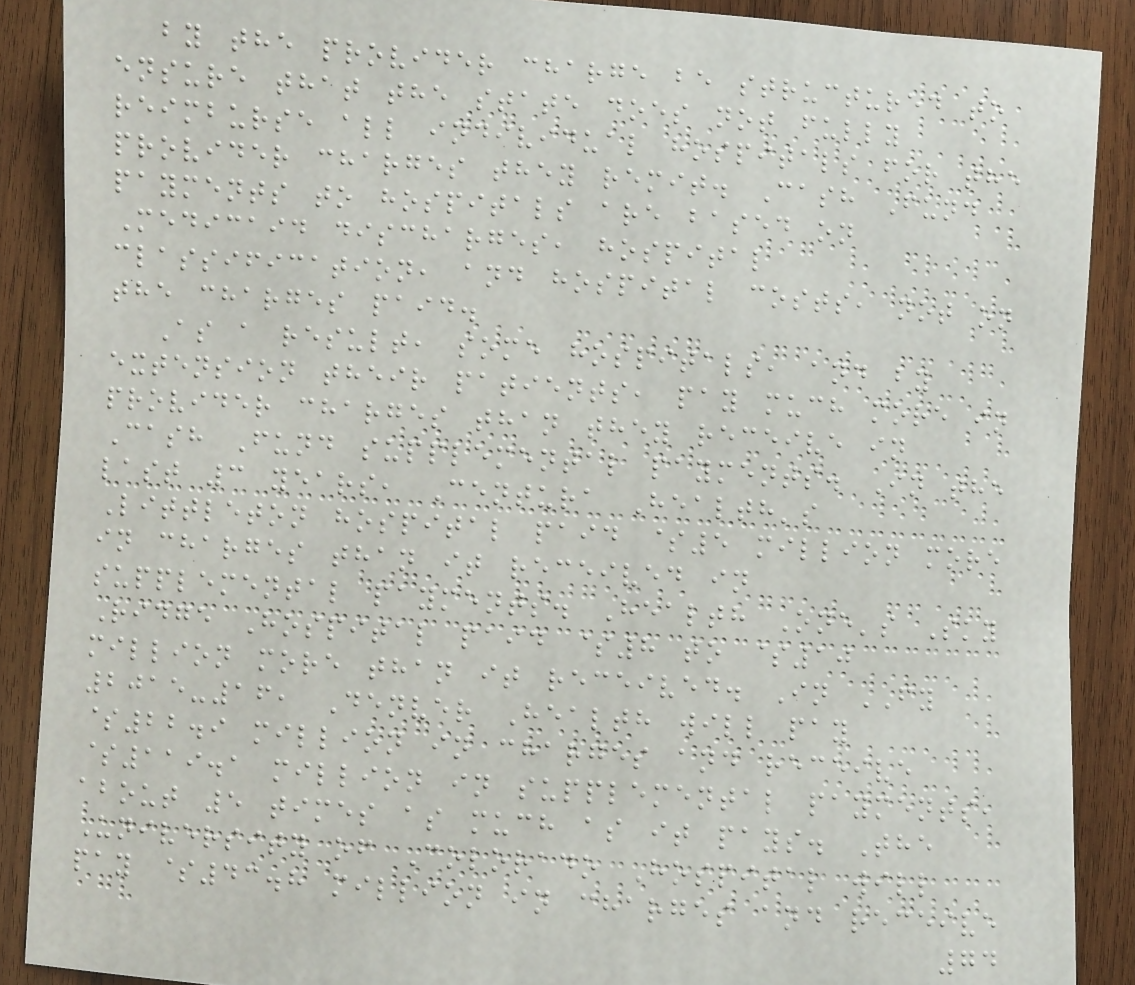by the provider charge be structured to
ensure that the state does not fully
reimburse all individual hospitals for the
provider charges they remit. Cash Fund
payments to hospitals are based on
Medicaid discharges, hospital
classification, and hospital costs, not on
the charges paid.
As a result, some hospitals, and by
extension their patients, pay much more in
provider charges than they receive in
Cash Fund supplemental payments. In the
last 3 years, Centura Health's
Littleton hospital paid $5 million more
in charges than it received in
supplemental payments. Health One's Sky
Ridge Hospital paid $8 to $10
million more than it received. In FY
2015-16, Denver Health will pay
$22.9 million in charges and receive
$119.1 million in supplemental payments,
about 5 times as much as it pays. The
University of Colorado Hospital will
pay $43.8 million in charges and receive
74
